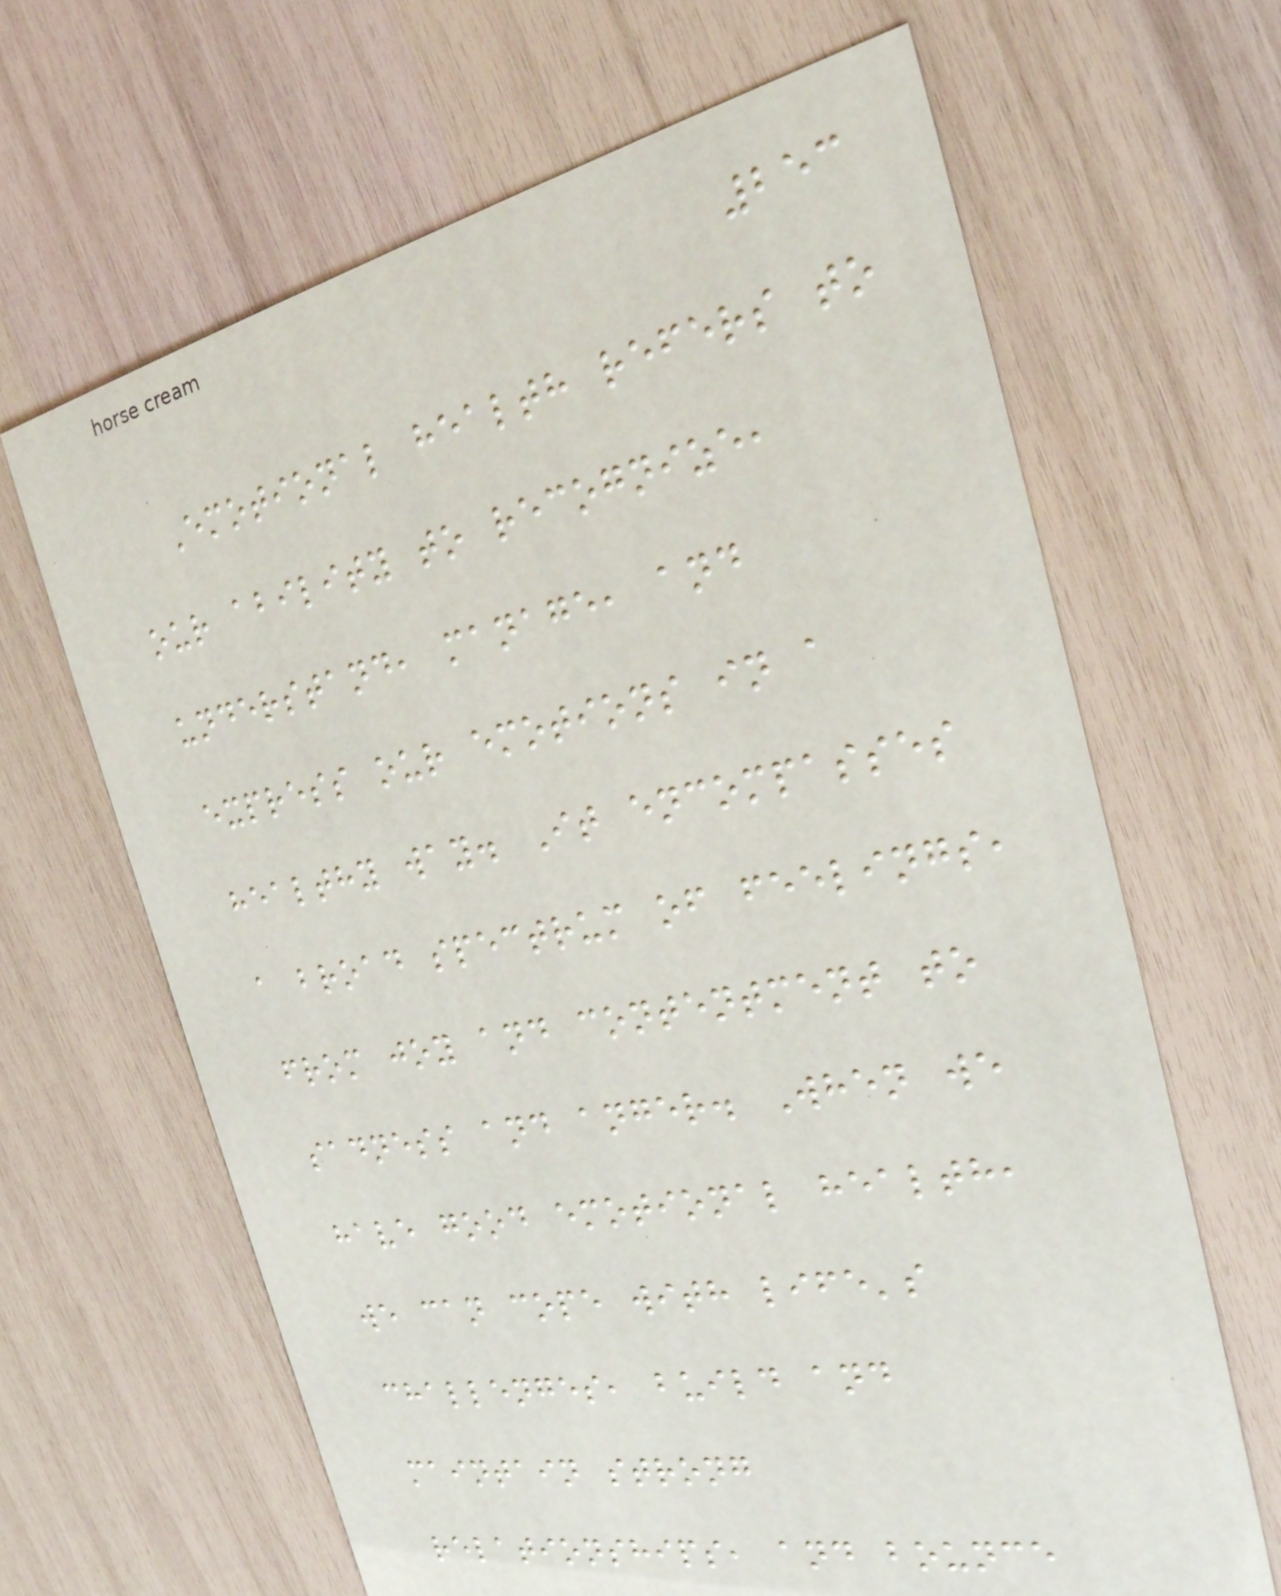253
Emotional health refers to
our ability to recognize,
understand, manage, and
express our emotions in a
healthy way. It encompasses
a broad spectrum of feelings,
from joy and contentment to
sadness and anger. When we
have good emotional health,
we can cope with life's
challenges, build and
maintain strong
relationships, and bounce
